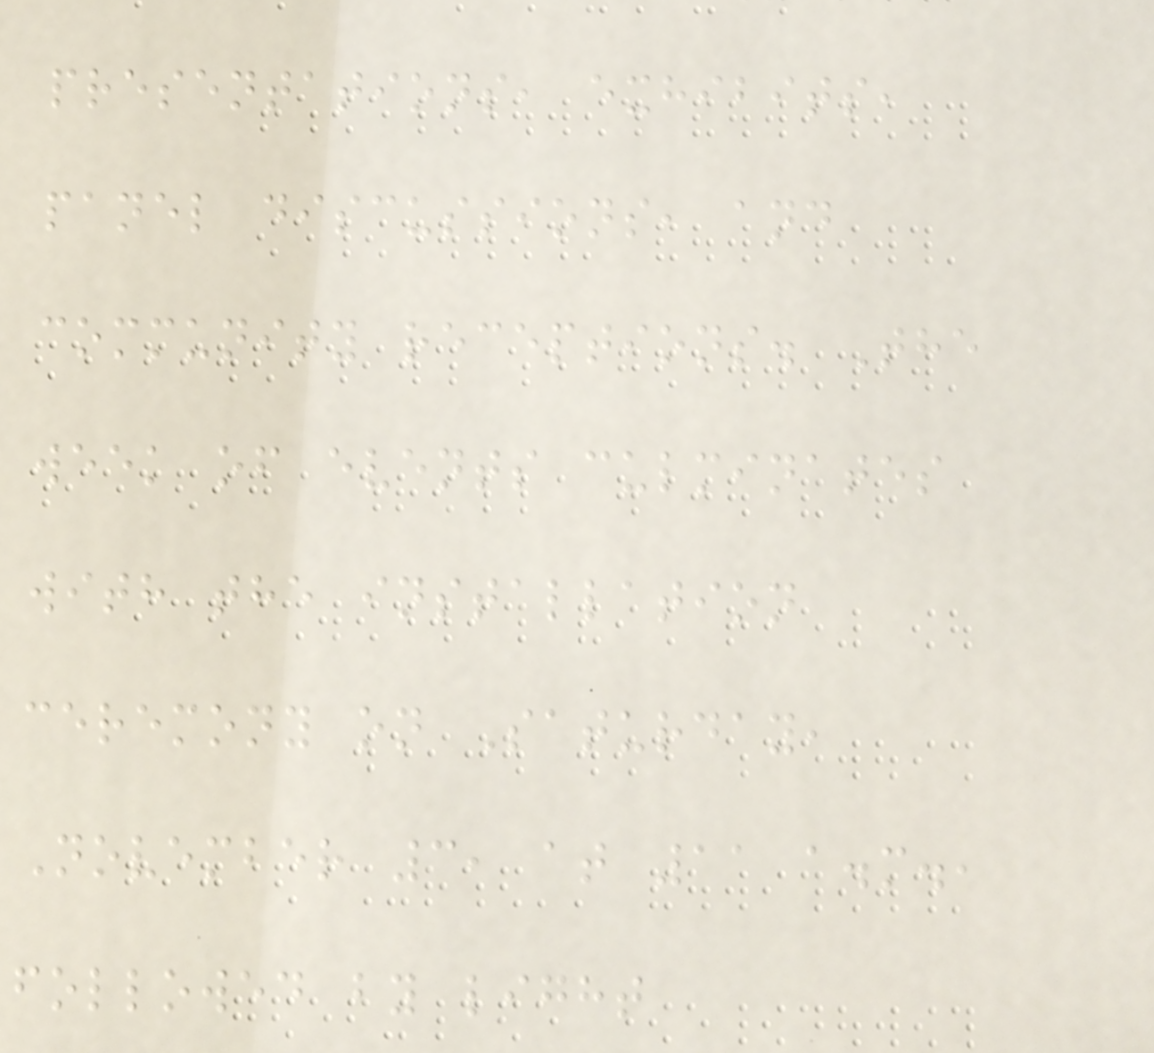presentations, exhibits,
panel discussions, and
community receptions. The
week of events culminates
with the installation
ceremony on Saturday,
November 3, at 11 a.m.,
followed by light
